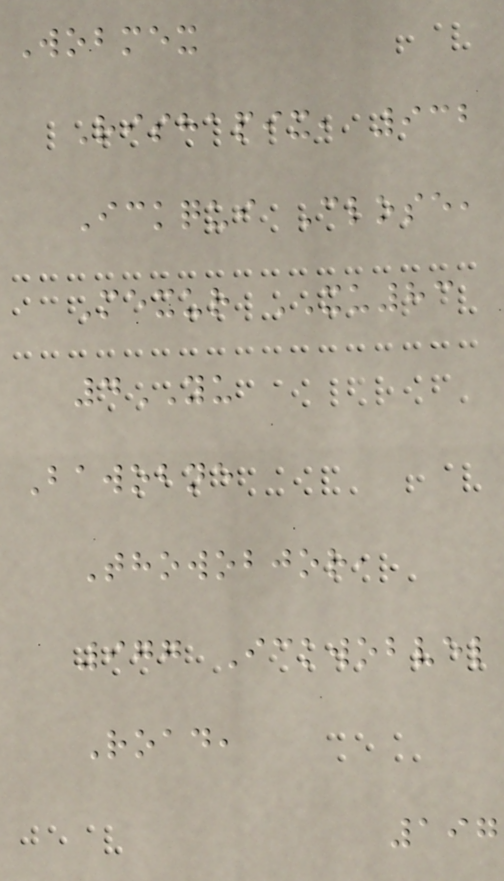Wobmex
Rishapix, 932
Ickqui Close,
Mexur XU83
4YU
Bawobne
Thowobjor,
977 Ickwobvel
Road,
197
